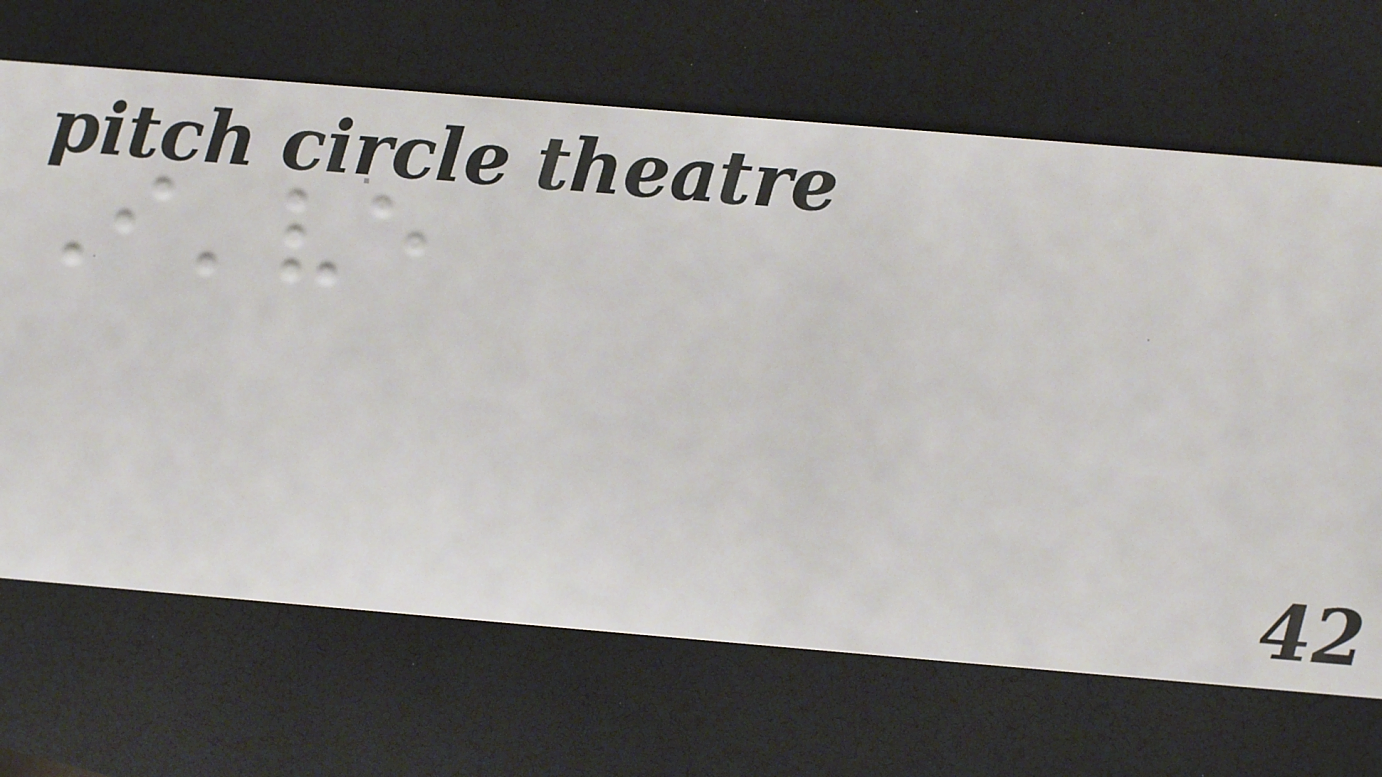I've
